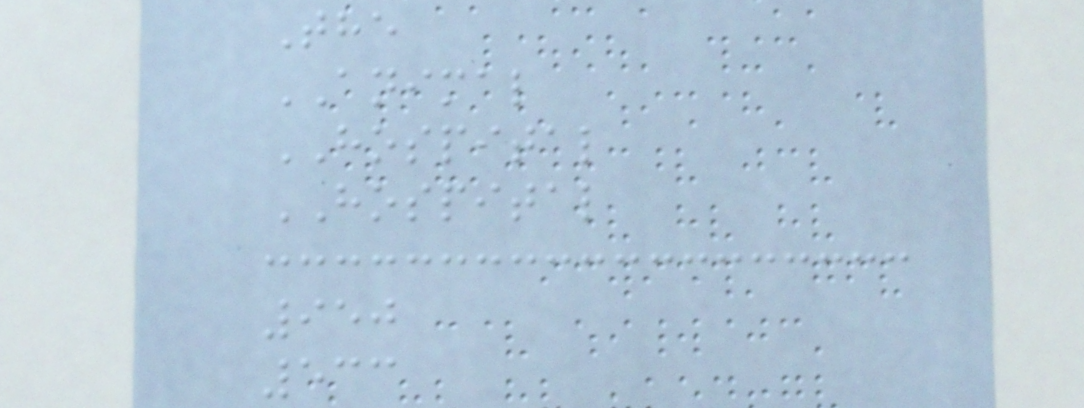The
ANIMAL
HOSPITAL
HOSPITAL
950
533
